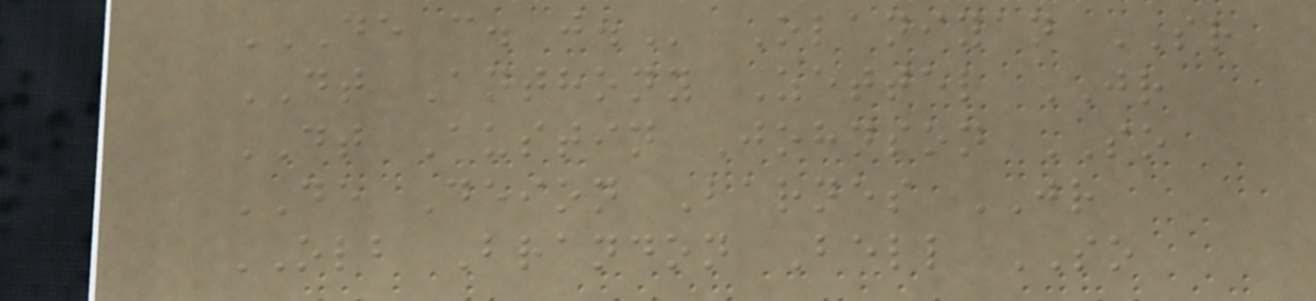DE C. J. Olaniyan SR
DT Anthony Zettel JR
DT Austin Johnson SO
DE Deion Barnes JR
OLB Brandon Bell SO
